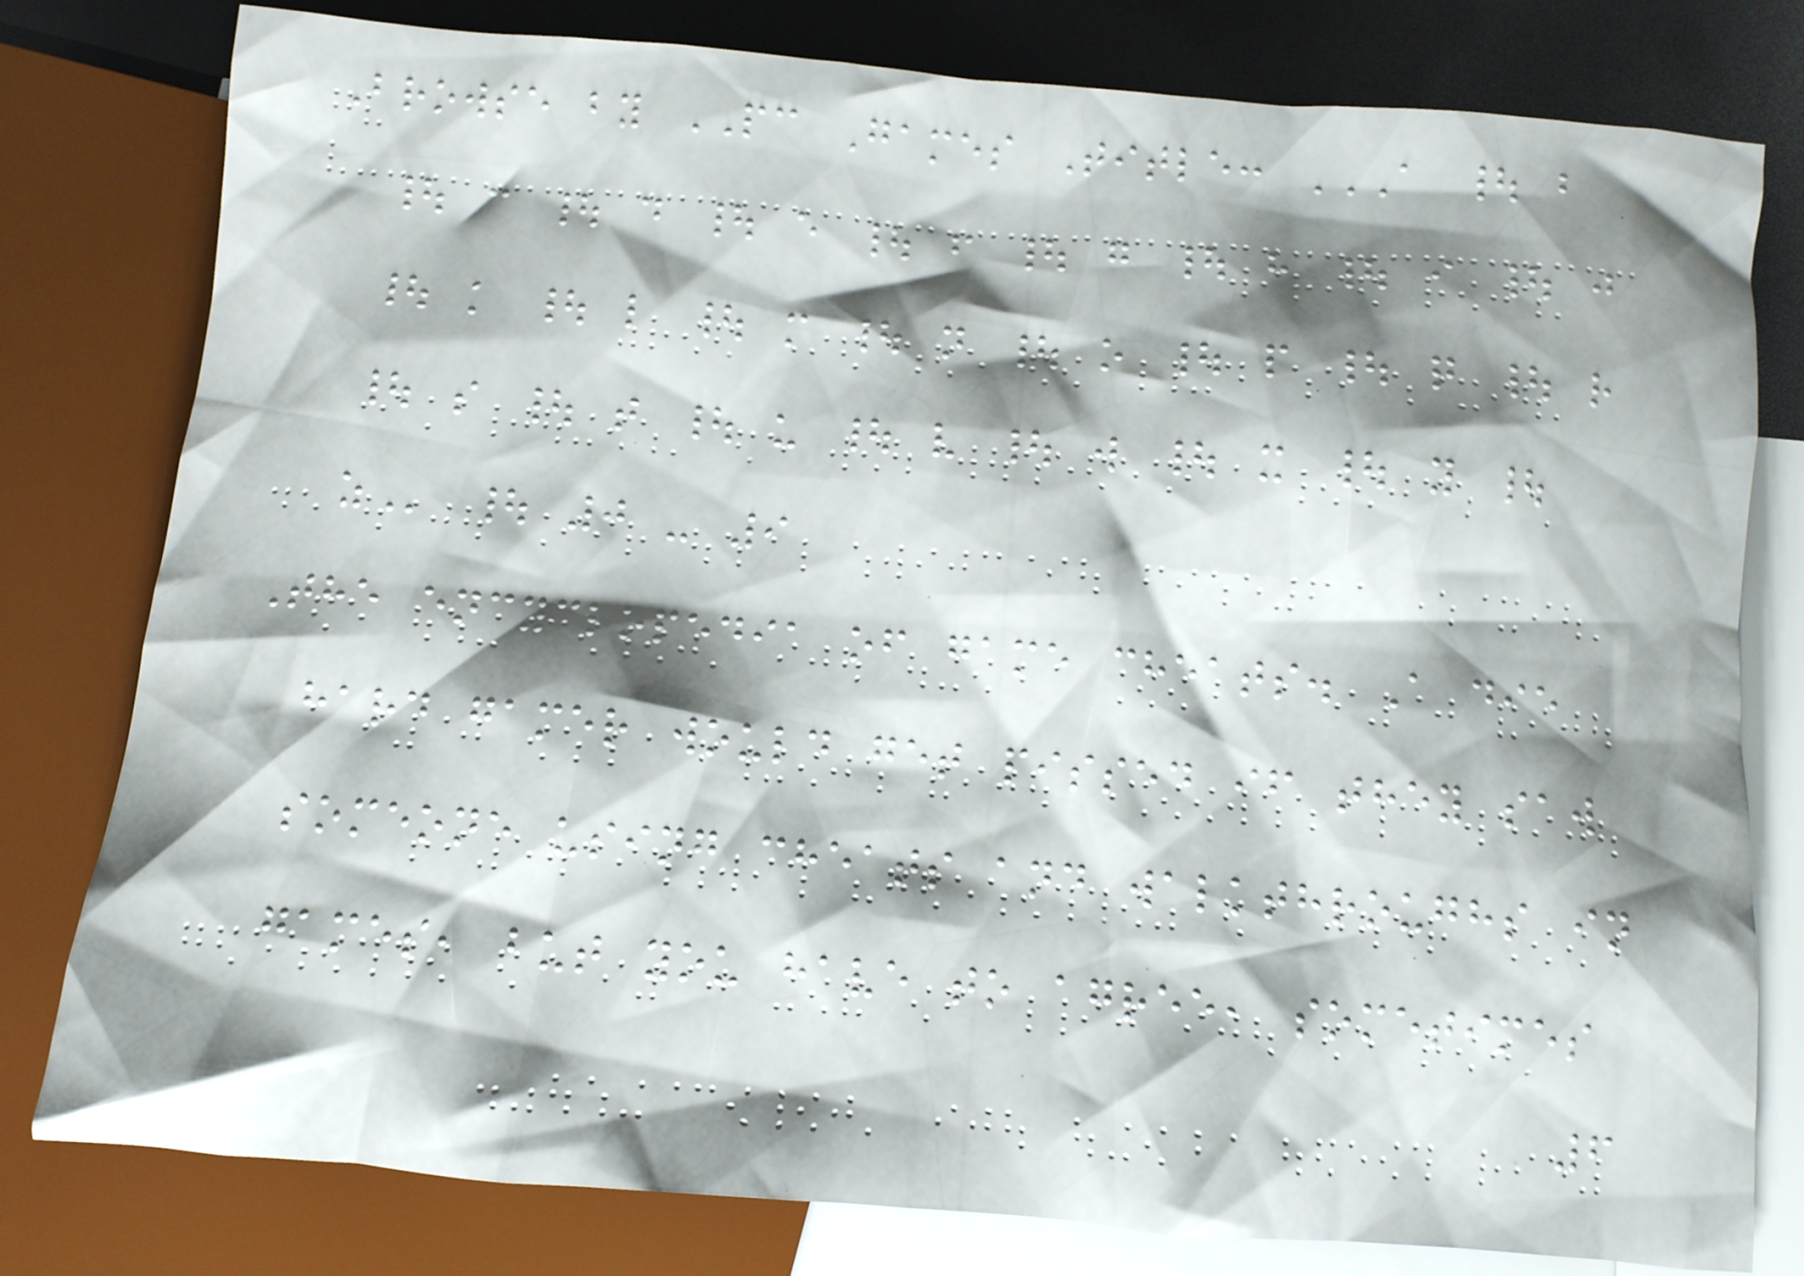Browse by PC Games Title: A | B
| C | D | E | F | G | H | I | J
| K | L | M | N | O | P | Q | R
| S | T | U | V | W | X | Y |
Z | 0 - 9
The encyclopedia of game cheats. A die
hard gamer would get pissed if they saw
someone using cheats and walkthroughs in
games, but you have to agree, sometimes
6
